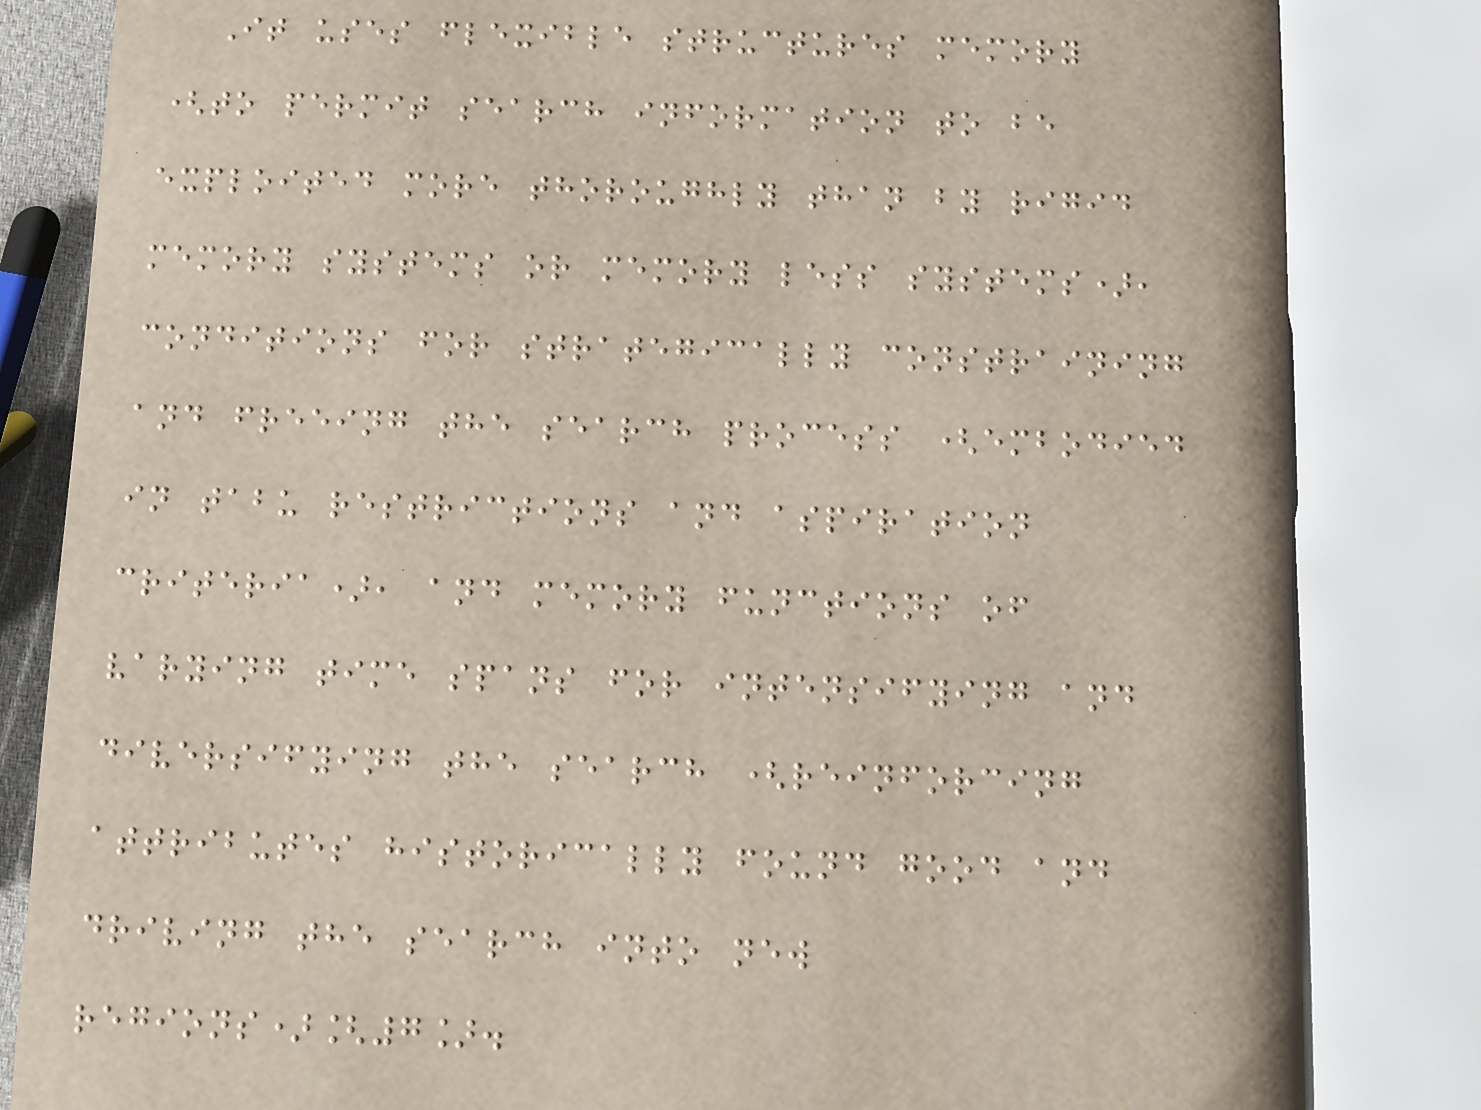It uses flexible structures memory
(to permit search information to be
exploited more thoroughly than by rigid
memory systems or memory less systems),
conditions for strategically constraining
and freeing the search process (embodied
in tabu restrictions and aspiration
criteria), and memory functions of
varying time spans for intensifying and
diversifying the search (reinforcing
attributes historically found good and
driving the search into new
regions)[7].
